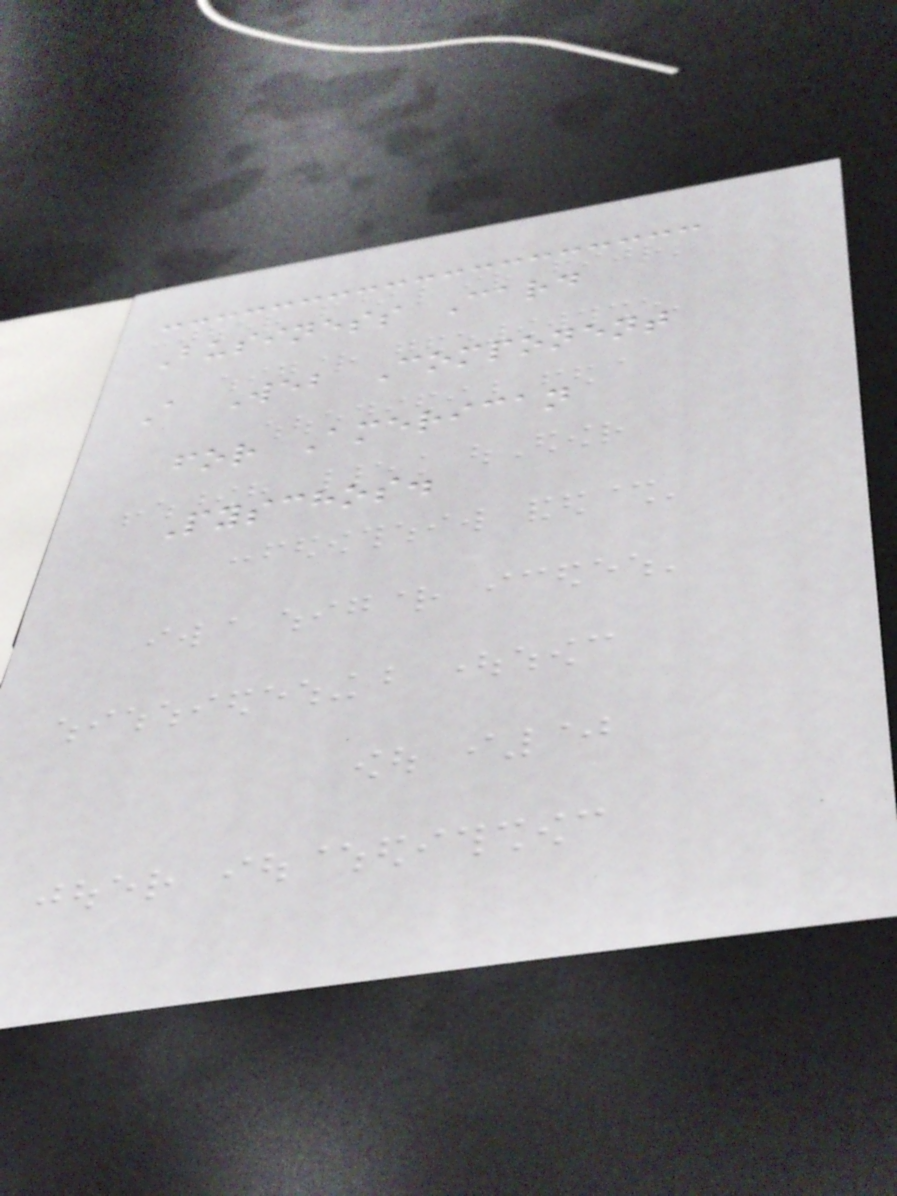Business Card
A Web Component
for American
Pyschos.
